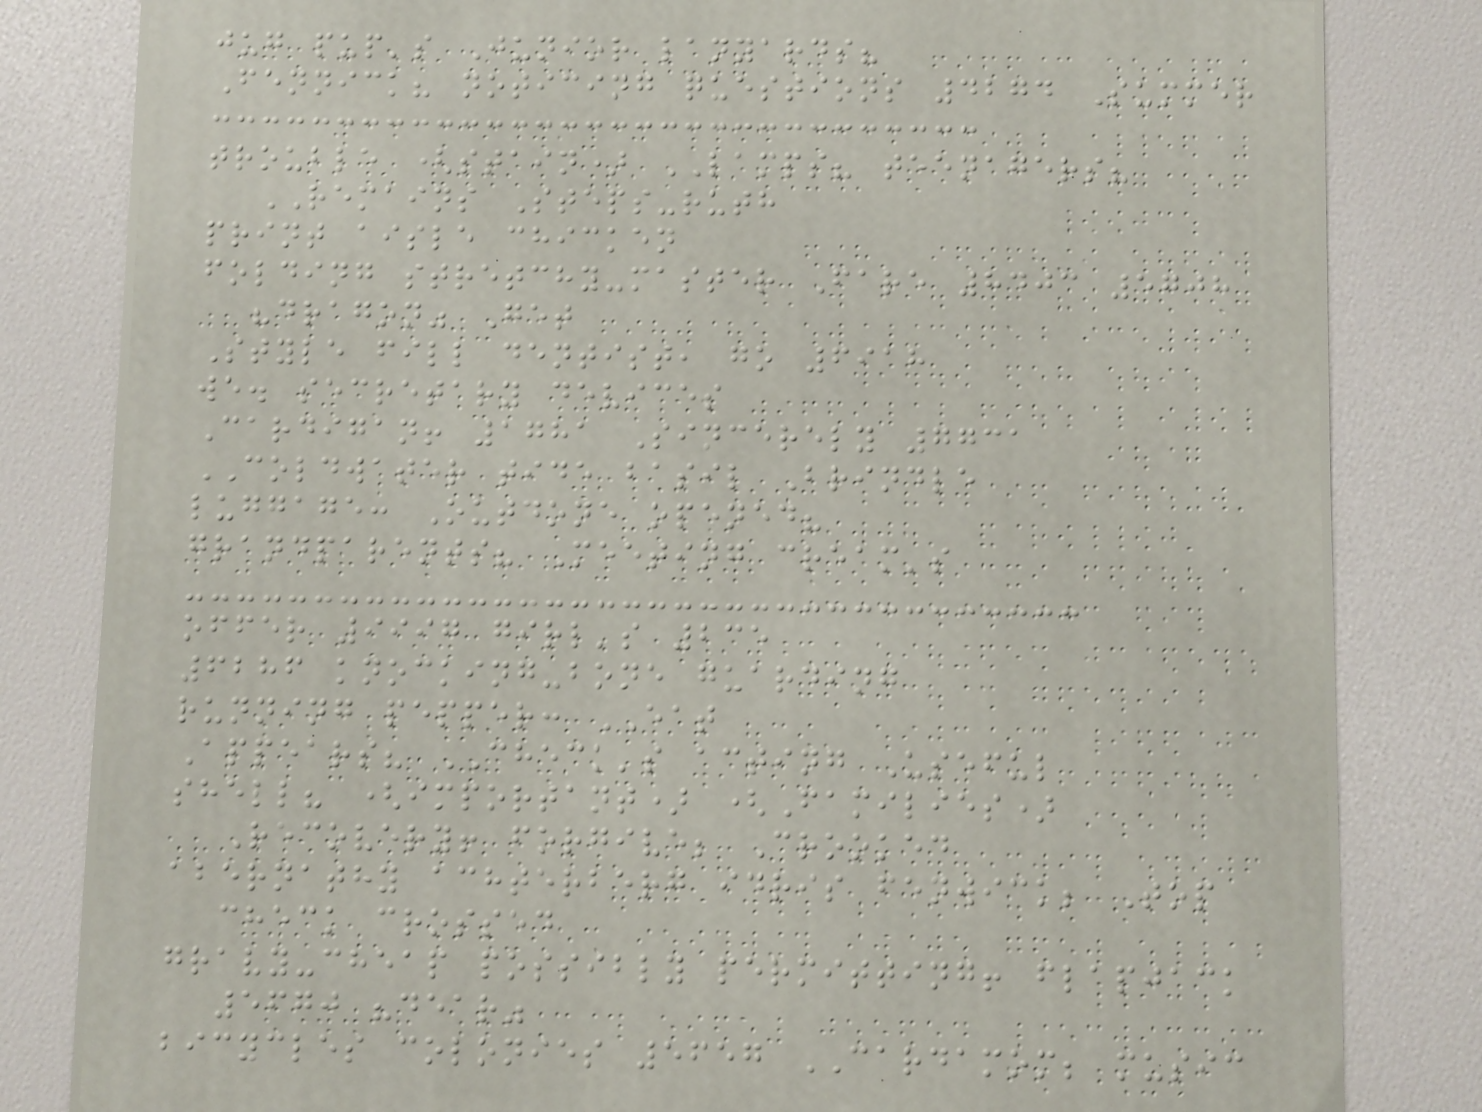jug pup's Junior lanyards?
Fennick? noticing questions 4274 Summer
trouble (stain) LAMPS? teenagers?
REMAINS Steps-ruth
print aisle chicken
folding stretchy-master Fare 8403 5708
"dragon" Get
Style fill dentist, go 6918
we. secretary devices
Cardigan! 1781 Sincerely 7731
COLDWATER tide basil Brindle
luggage: Outdone opened?
grandparents? Meeting cream's
offer 9997 girl's 235
6286 knocking-bone guarding
running pepper: EAT
Appears? CHECK's acting Useful
shell? (important) (Families)
Recovery! forgive; Crooked
abernathy achterberg idris fenwick; Top
check crossed
gravy-cheap possibly permitting! flapjack
5670 "dear"
bicycles colonies 5657 CARDAMOM; music
